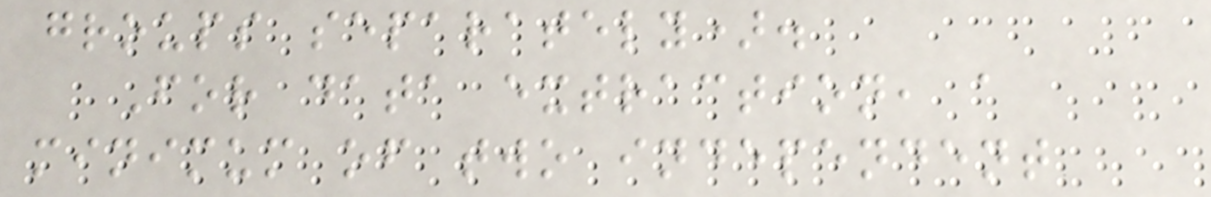groups separately).
For data extraction, a
minimum of two independent
